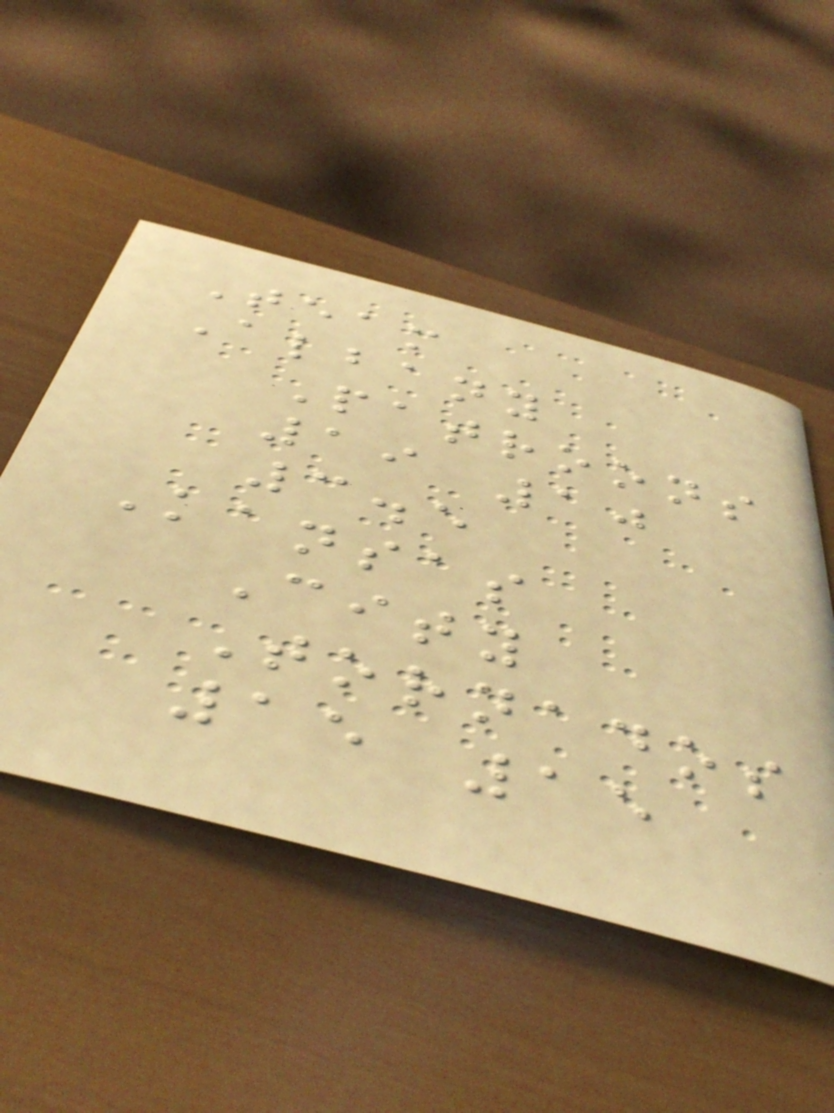Team
Albany
Patroons
19 10
3.5
Kansas
City
Tornados
15 15
